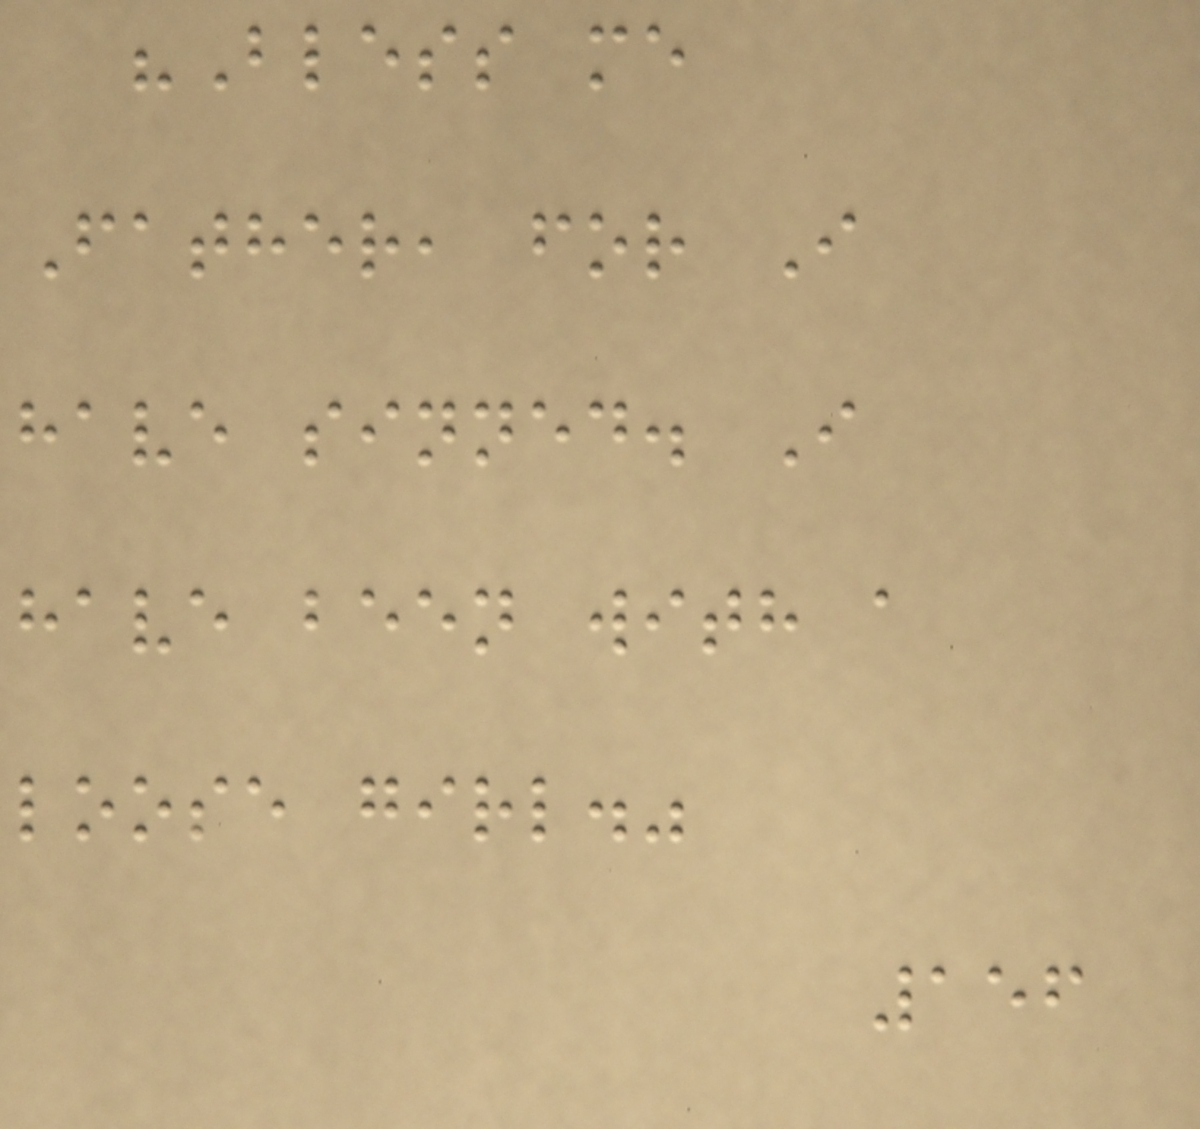"Bless me
Father, for I
have sinned. I
have been with a
loose girl."
156
